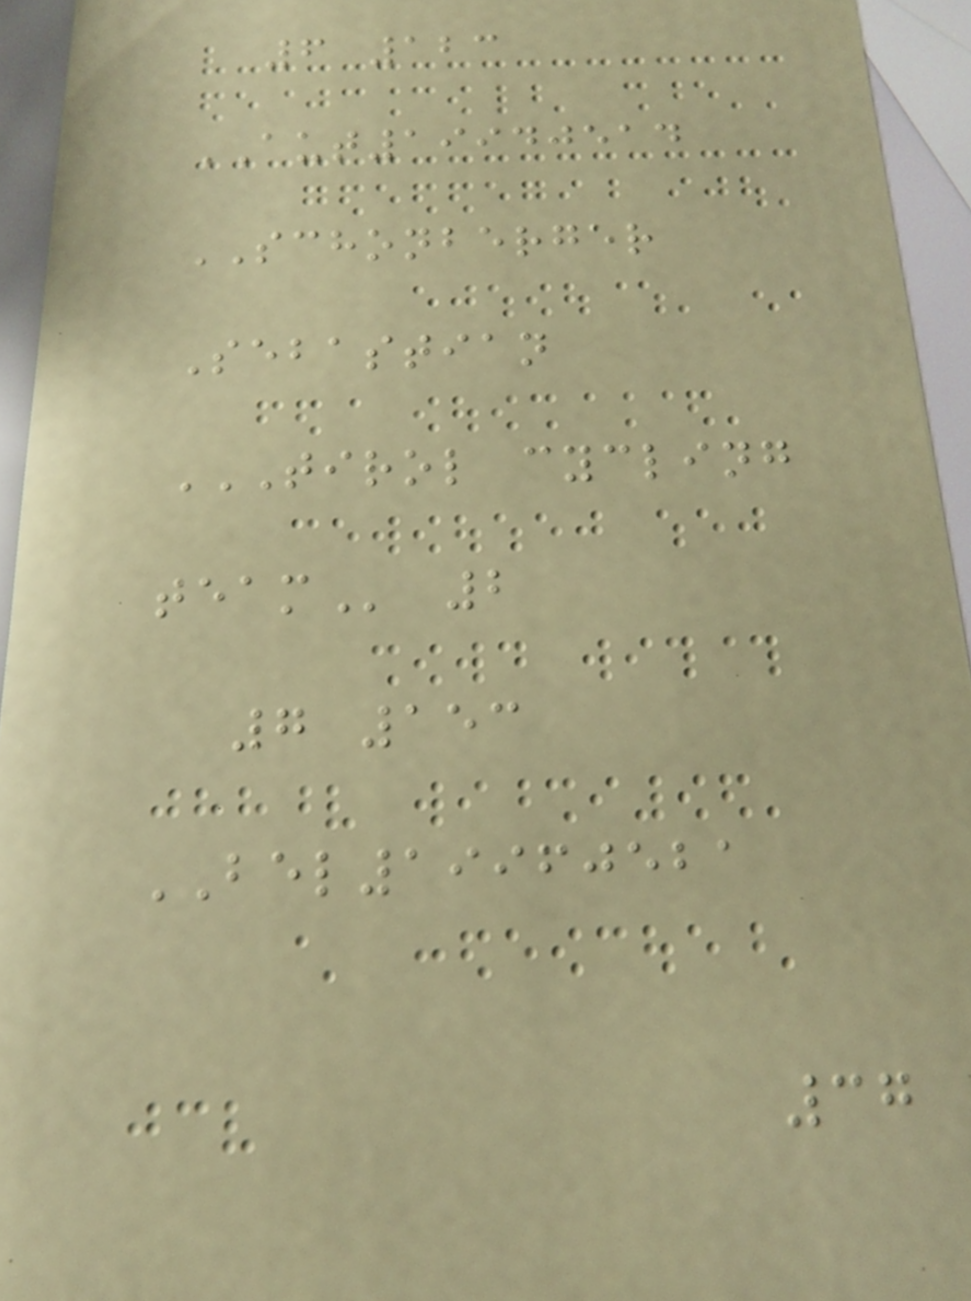6 123
AUT19940514
SCHONBERGER
Sebastian
TIROL CYCLING
TEAM 2
7 153
BEL19960521
37
